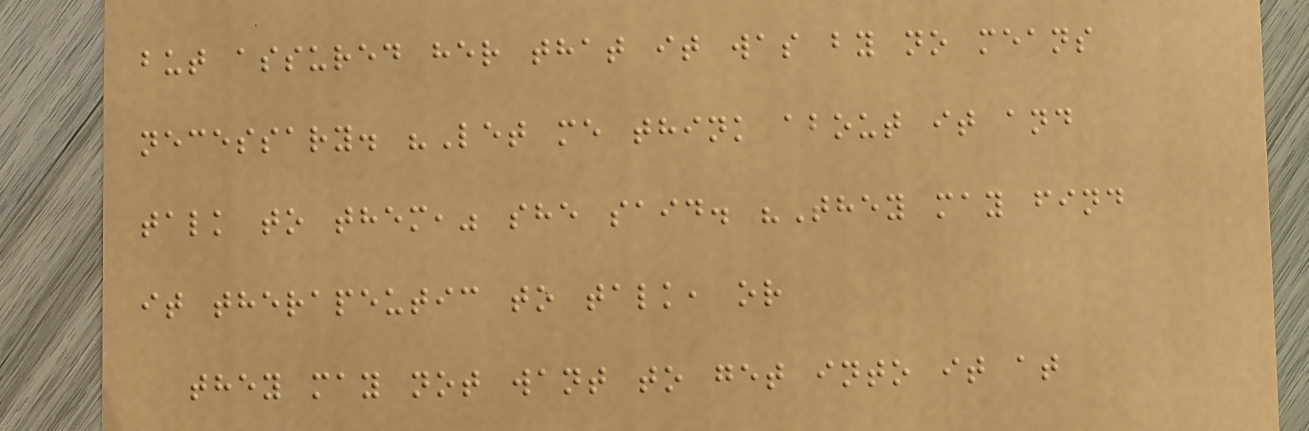but assured her that it was by no means
necessary. "Let me think about it and
talk to them," she said. "They may find
it therapeutic to talk, or
they may not want to get into it at
